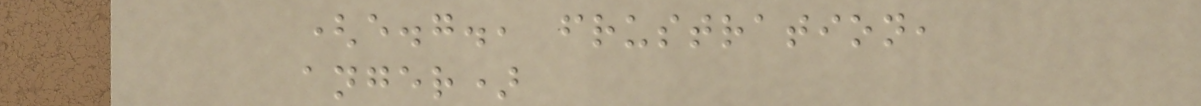(e.g., frustration,
anger)
